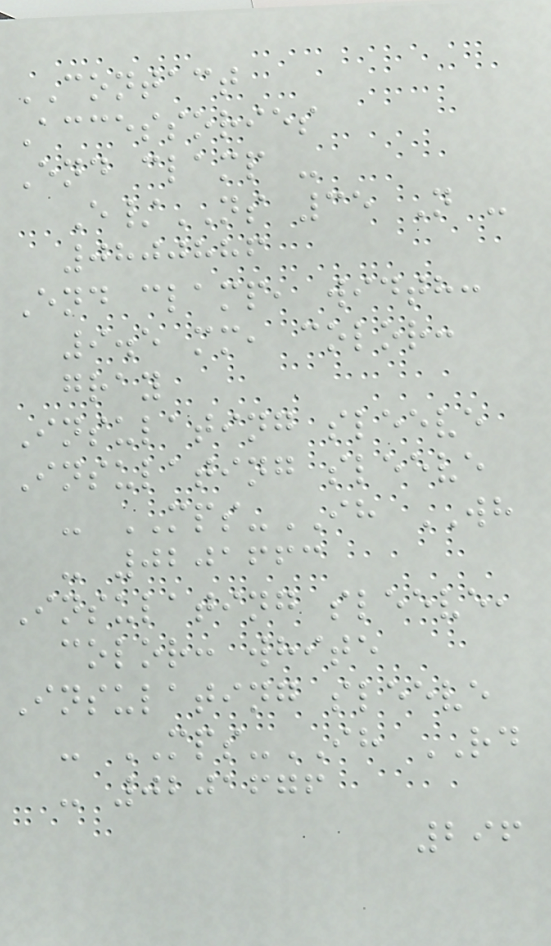CONTACT
Accessories
End clamp -
E/NS 35 N -
0800886
End clamp, width:
9.5 mm, color:
gray
Insulating sleeve
Insulating sleeve
- MPS-IH WH
- 0201663
Insulating sleeve,
color: white
Insulating sleeve
- MPS-IH RD
- 0201676
296
